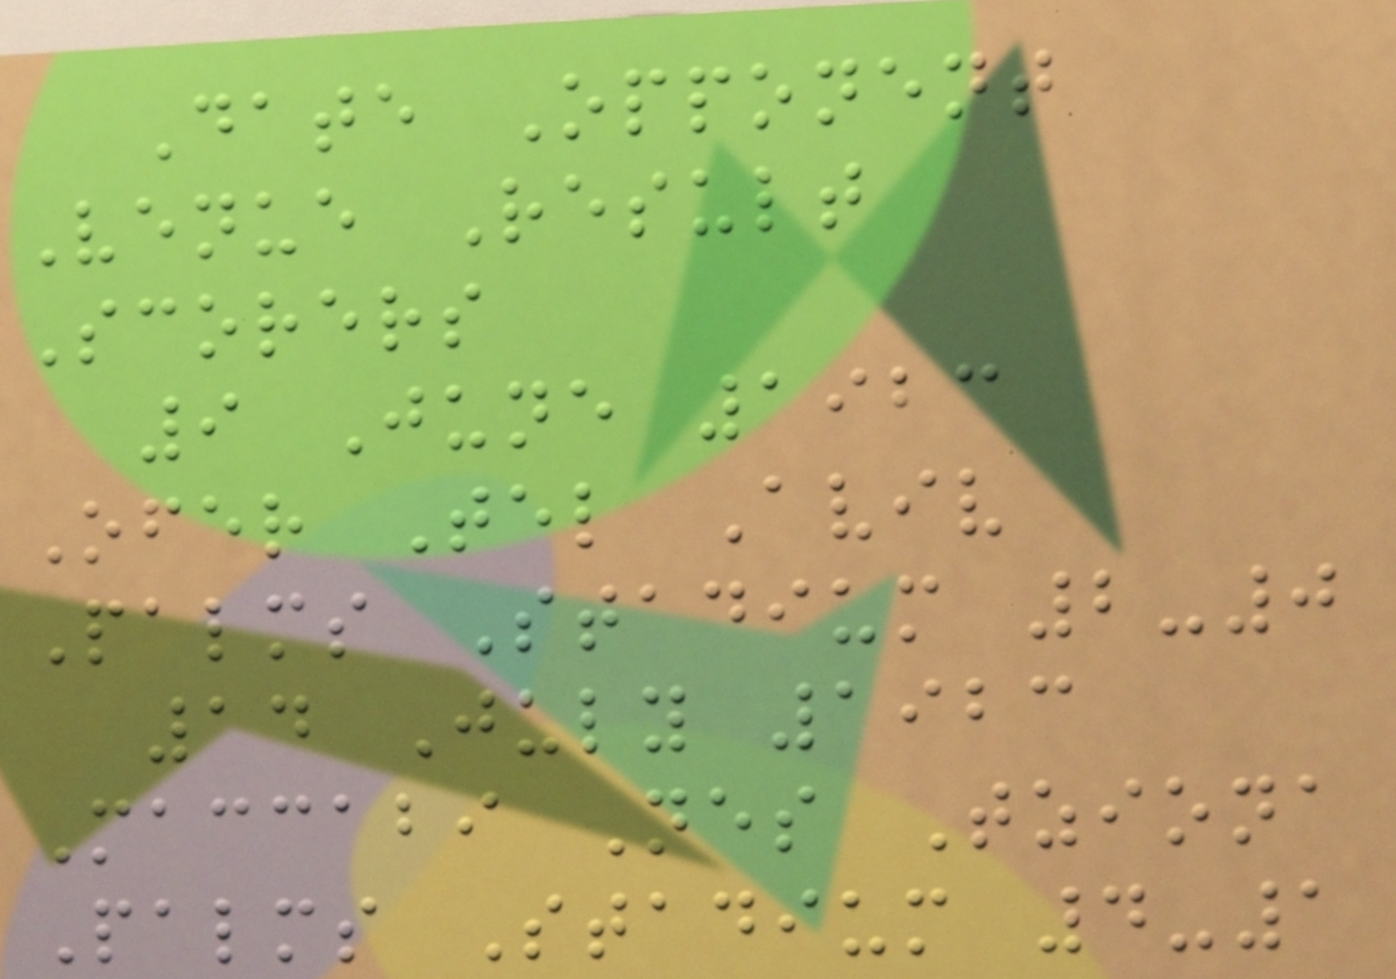Date Opponent
Venue Result
Scorers
9 June 1923
Ofer Tel Aviv
Palms Stadium 2-0
14 July 1923
Maccabi Nes Tziona
Palms Stadium 4-1
